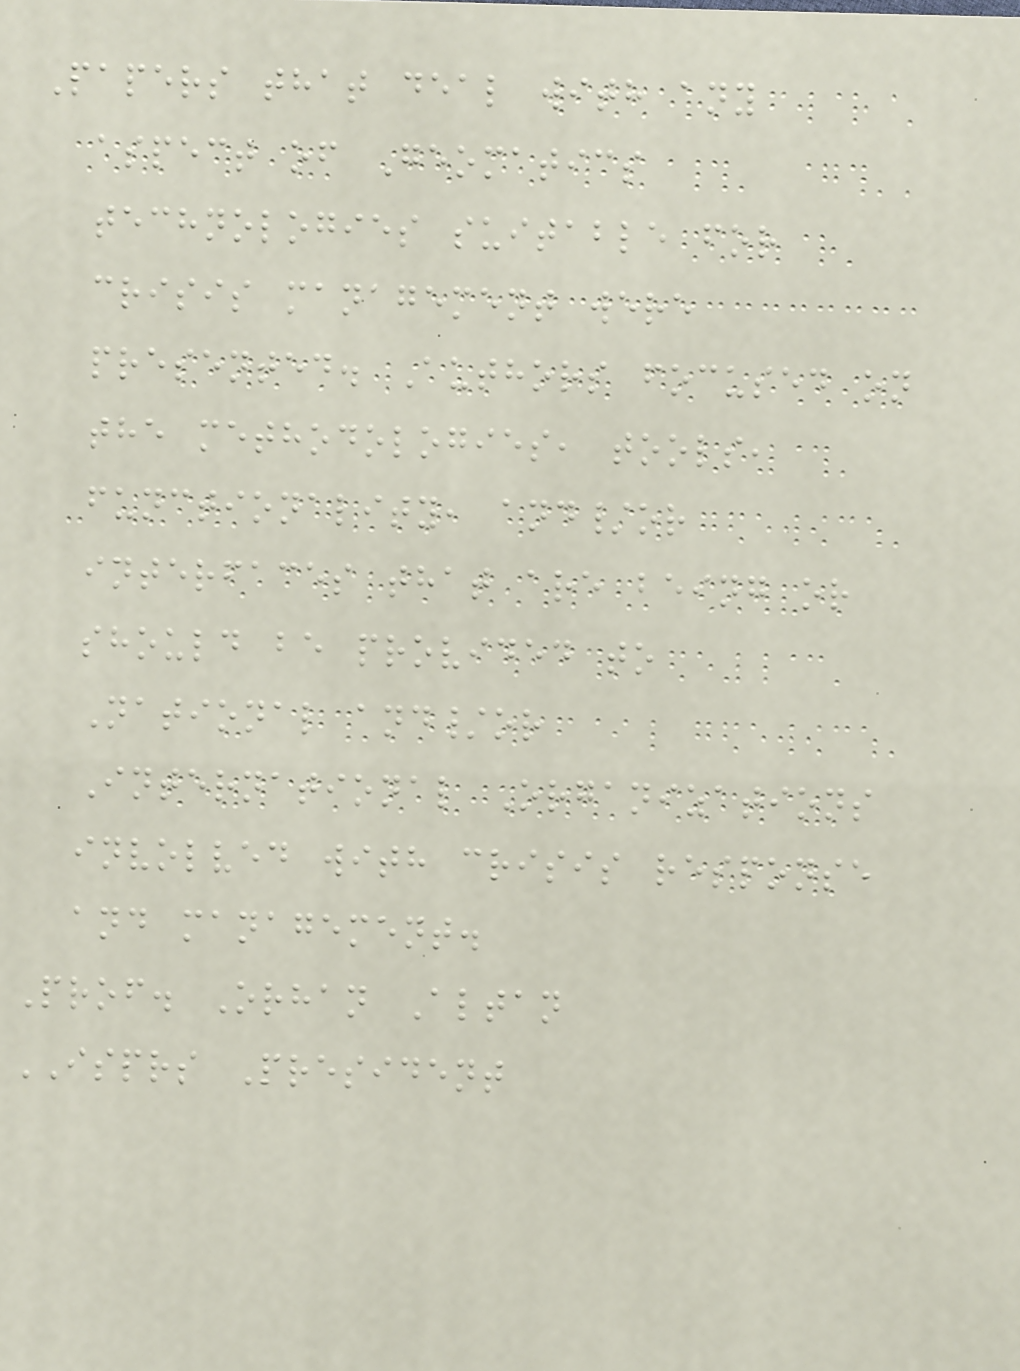Papers that deal with any
aspect of Geomatics
technologies suitable for
crisis management were
presented. Authors focused on
the methodologies, tools,
functionality, and/or
interfaces that are being or
should be provided to
National and/or
International Organizations
involved with crisis response
and management.
Prof. Orhan Altan
ISPRS President
